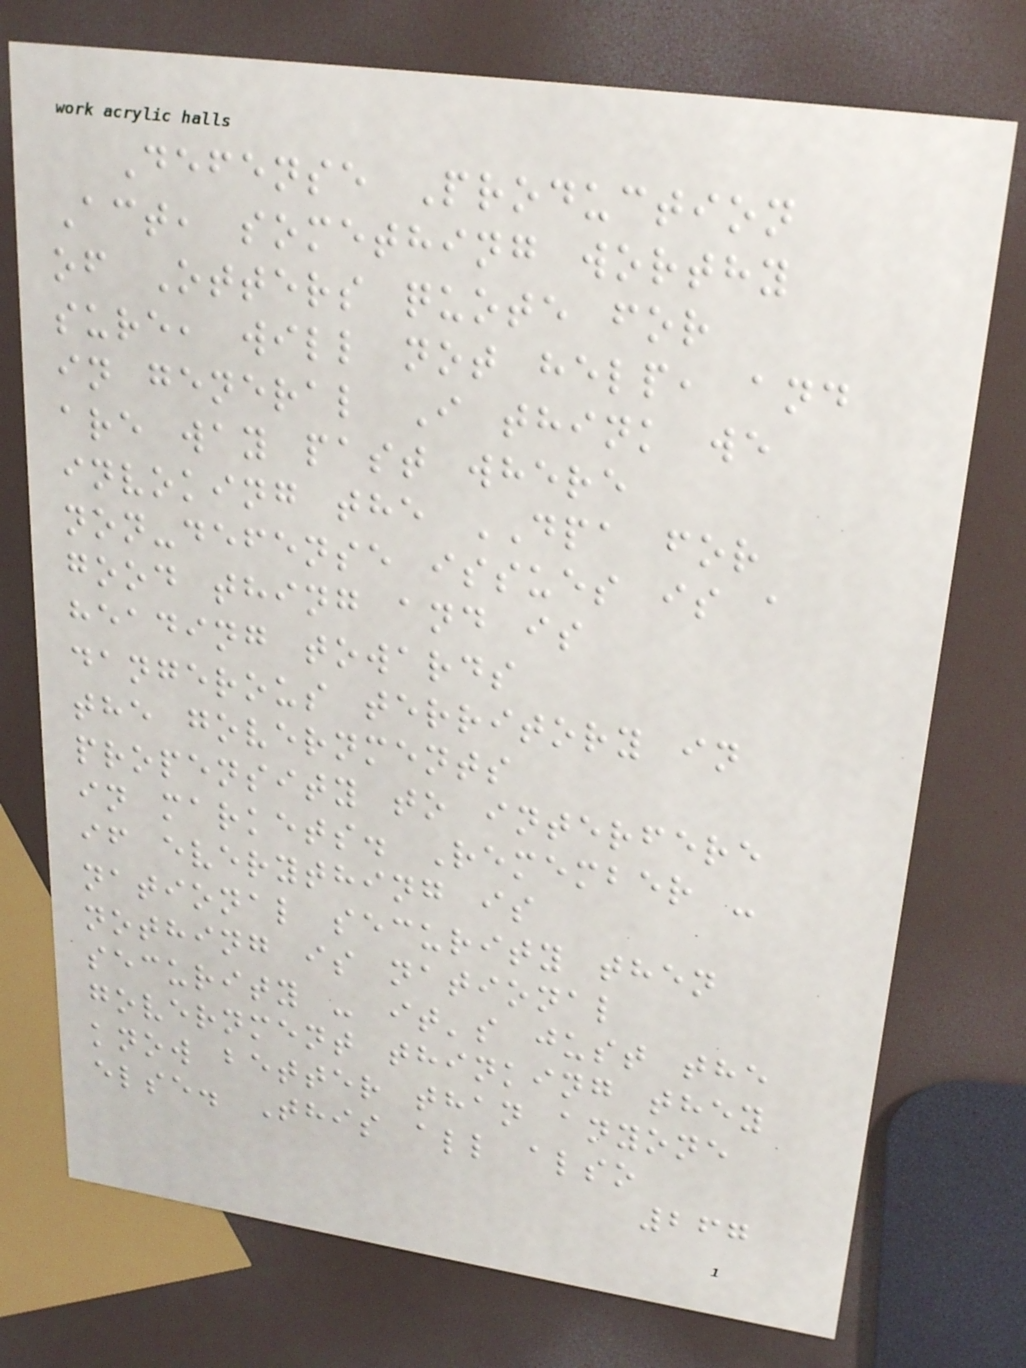Defense Production
Act, something worthy
of Otters quote for
sure, will not help, and
in general I think we
are way past where
invoking the DPA for
non-defense issues is a
good thing and is
heading towards
dangerous territory in
the governments
propensity to interfere
in markets. Remember -
if everything is
national security then
nothing is national
security - it's just the
government thinking they
know better than anyone
else. This all also
267
